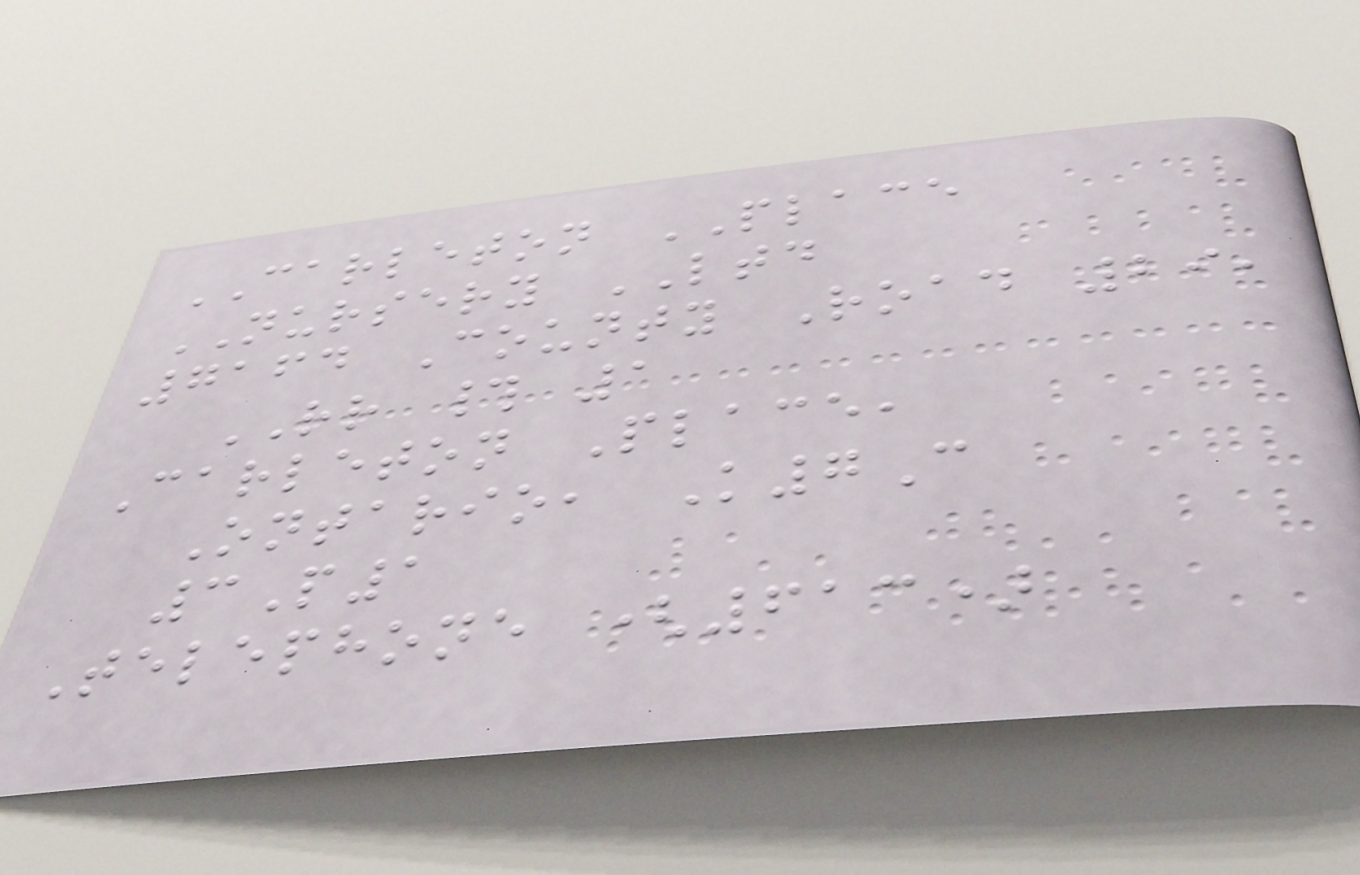CARLETON PLACE
NURSERY LTD
7164 County Road 29,
RR # 1
Carleton Place,
Ontario, K7C
3P1
Telephone (613)
